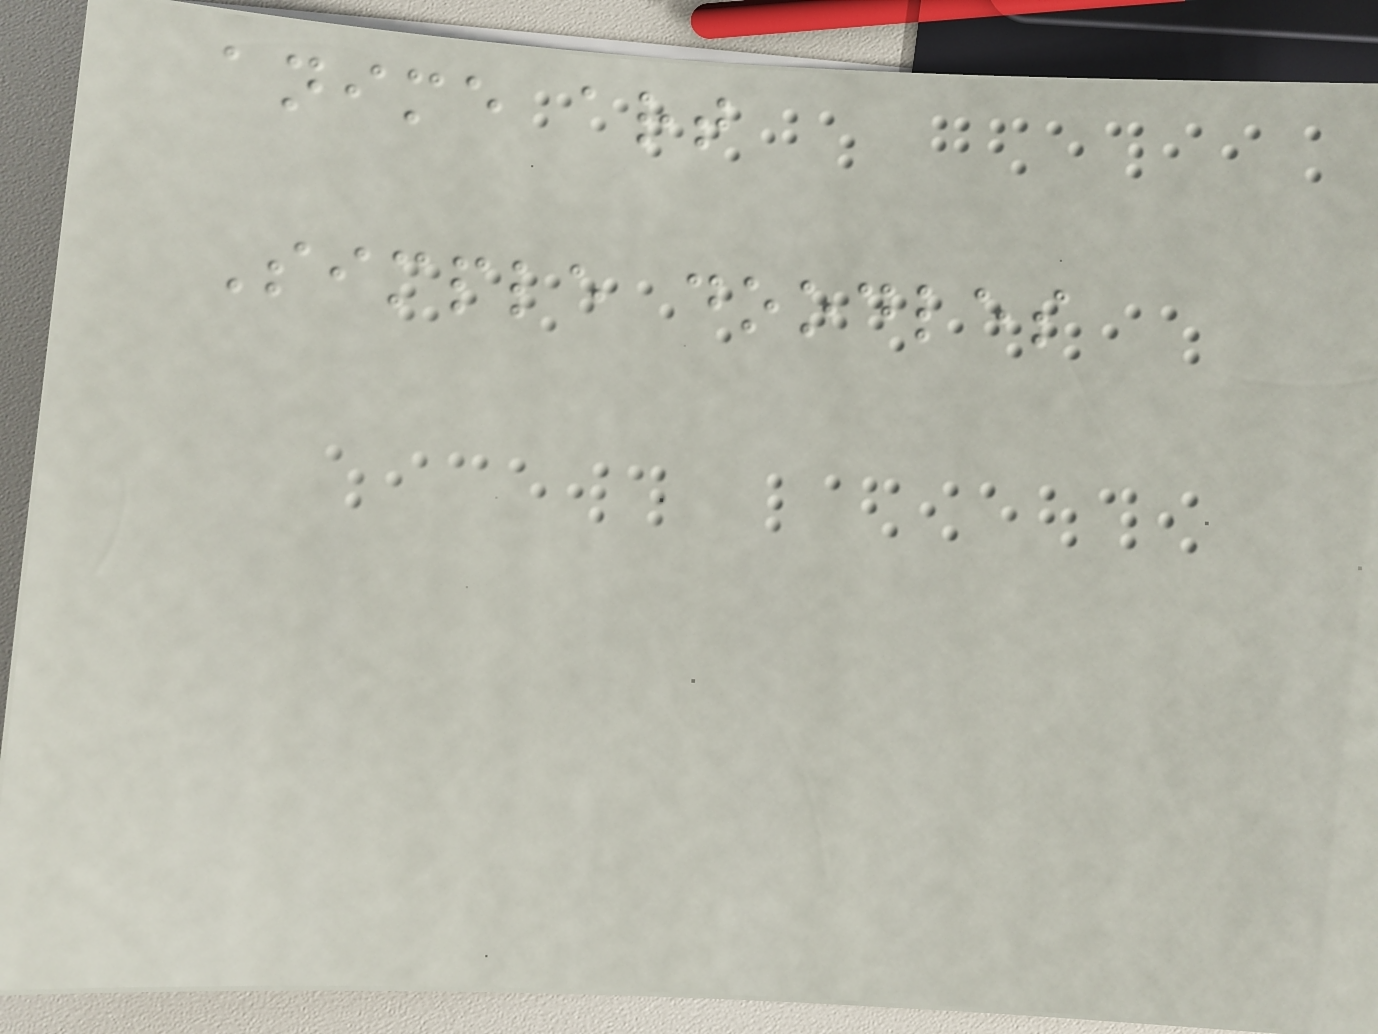anime art
Simple doodles
